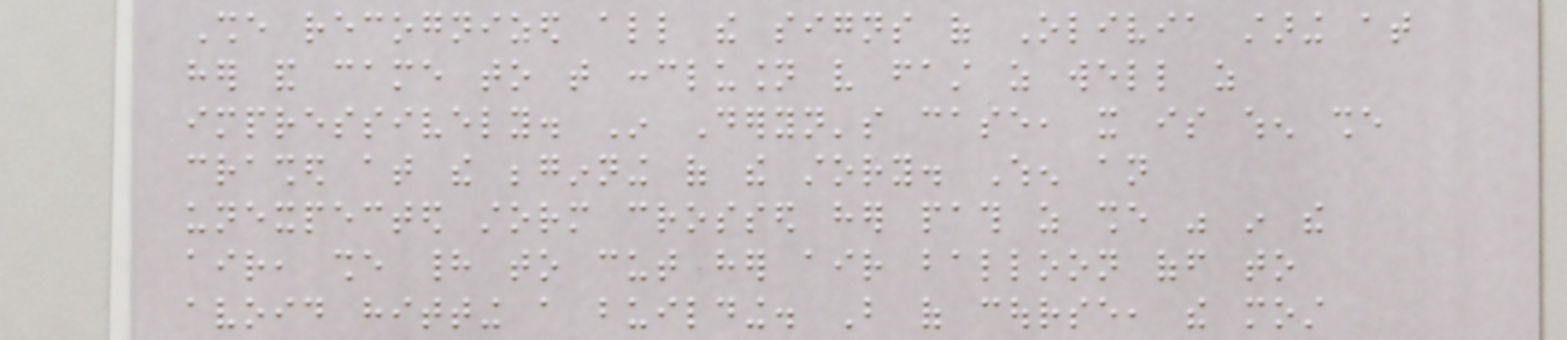She recognized all the signs of Olivia staring at
her and came to that conclusion very fast as well as
impressively. In Deryn's case, it is when she
crashed at the beginning of the story. When an
unexpected storm crossed her path as she was in the
air, she had to cut her air balloon off to
avoid hitting a building. But of course, the most
